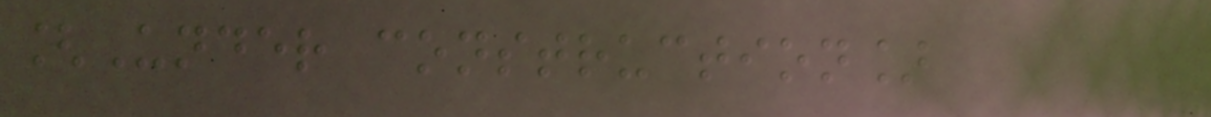[Under construction]
